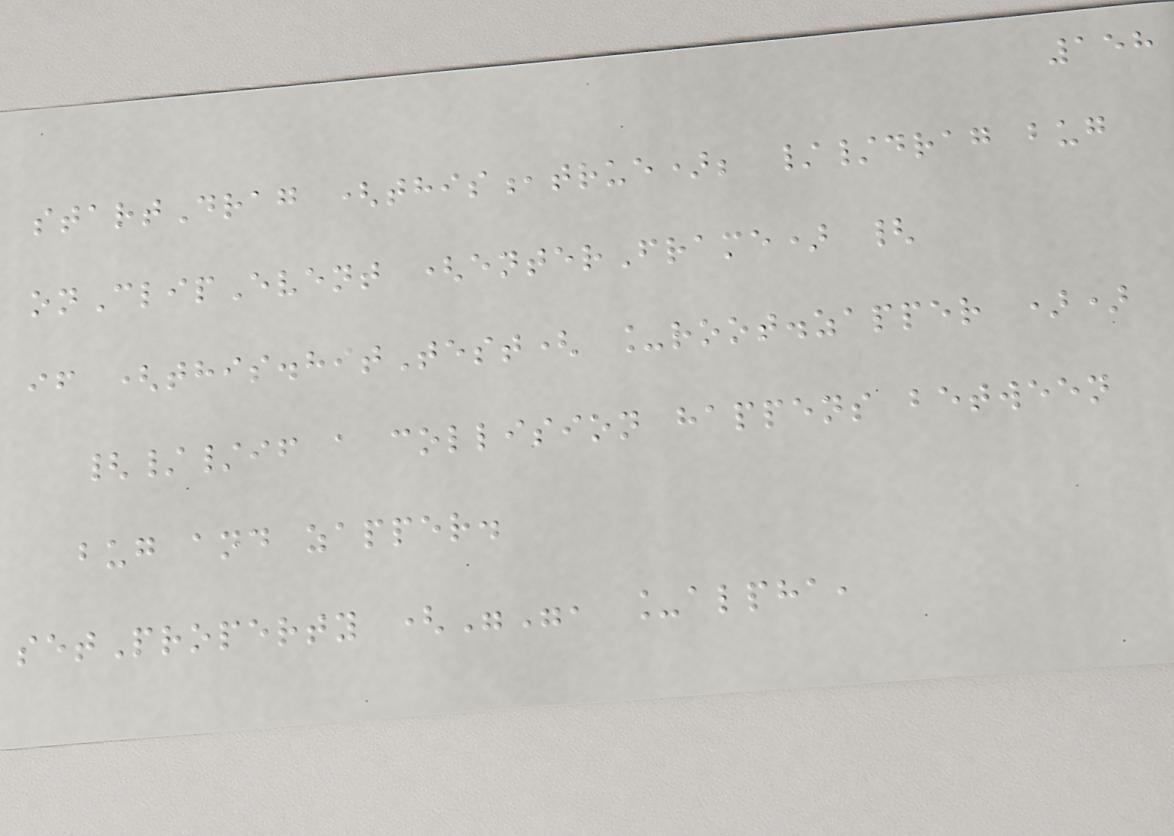158
startDrag (this,true); //drag bug
onClipEvent (enterFrame) {
if (this.hitTest( _root.zapper ))
{//if a collision happens between
bug and zapper.
setProperty ("", _alpha,
